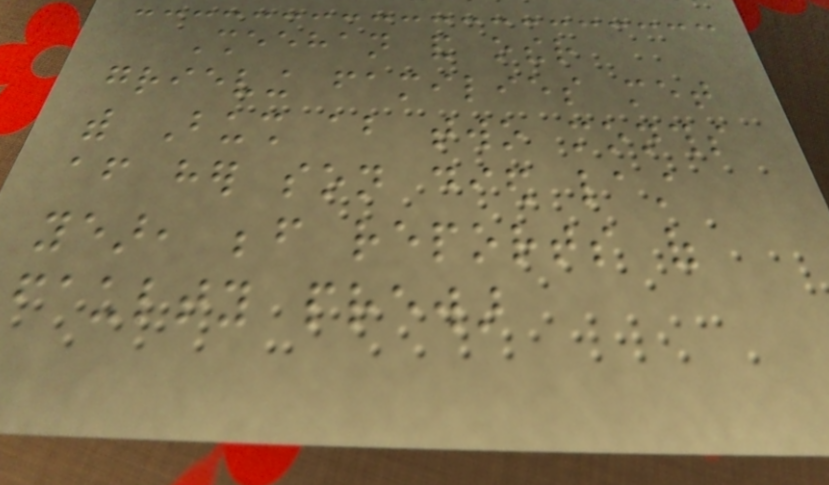Sheehan and other
grieving families met
with Bush about two months
after her son died last
year, before reports of
faulty prewar
